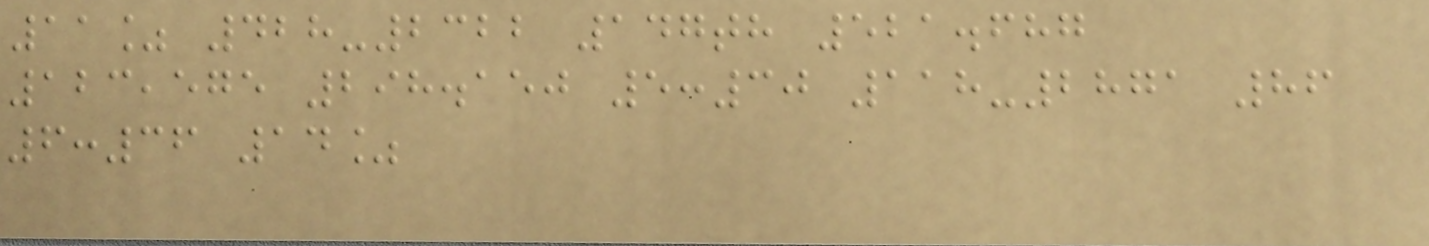11% 428-2322 147th 521.687
123,575 298.150 5:30 118-2871 86
6:36 14%
